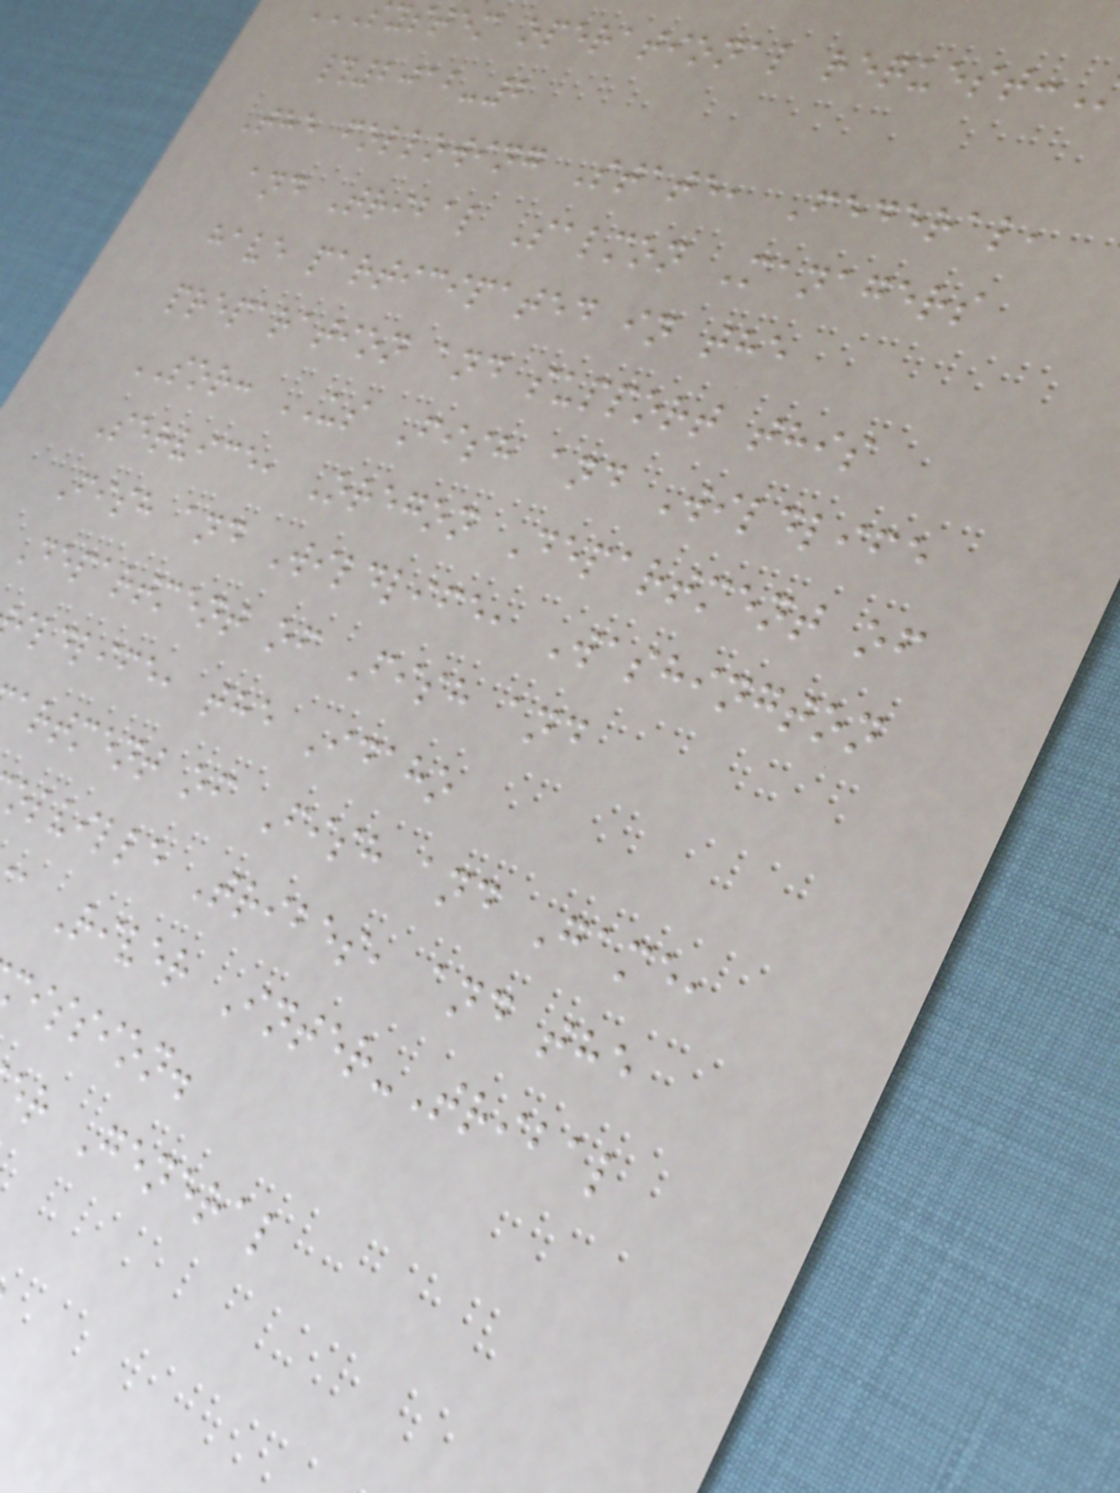system operational
#2012-2
The following State, Federal,
and Tribal Salmon Managers
have participated in the
preparation and support this
SOR: US Fish and Wildlife
Service, Oregon Department of
Fish and Wildlife, Washington
Department of Fish and
ildlife, the Idaho
artment of Fish and Game,
olville Tribes, and the
a River Inter-Tribal
mission.
r General
